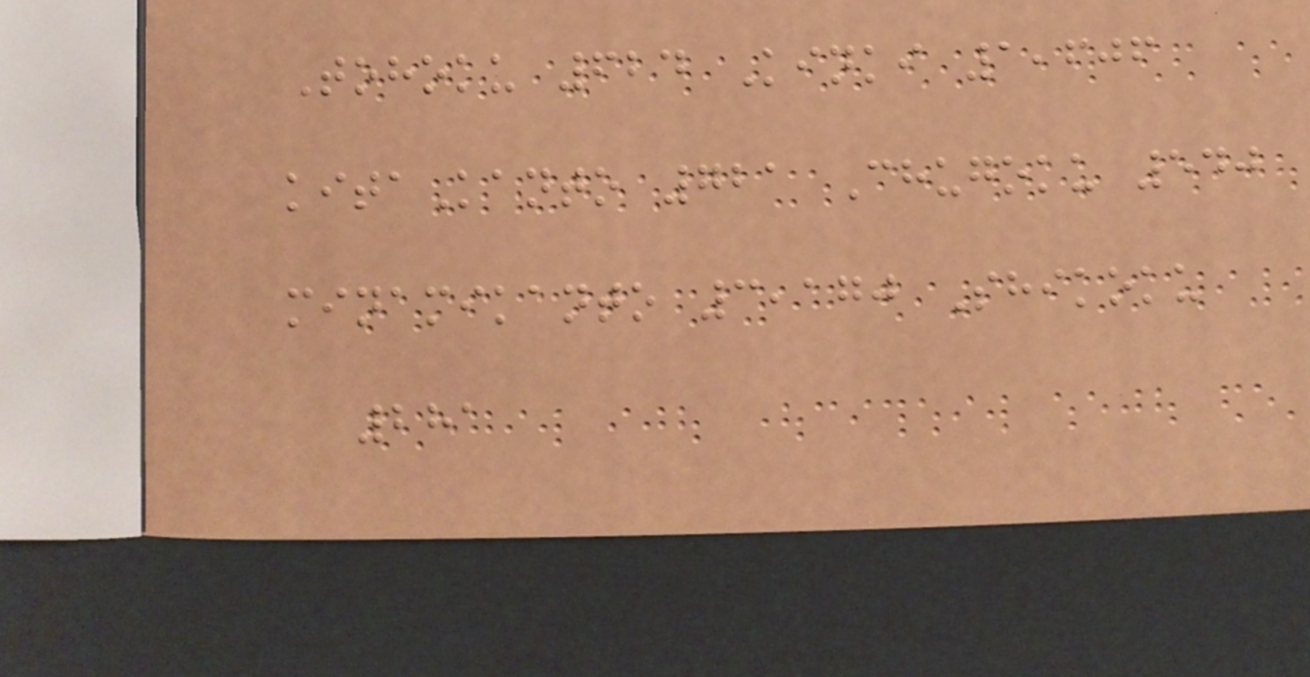Tohoku 624 Kinki 1,606
kitaKanto 721 Chugoku 540
minamikanto 3,170 Shikoku
281
